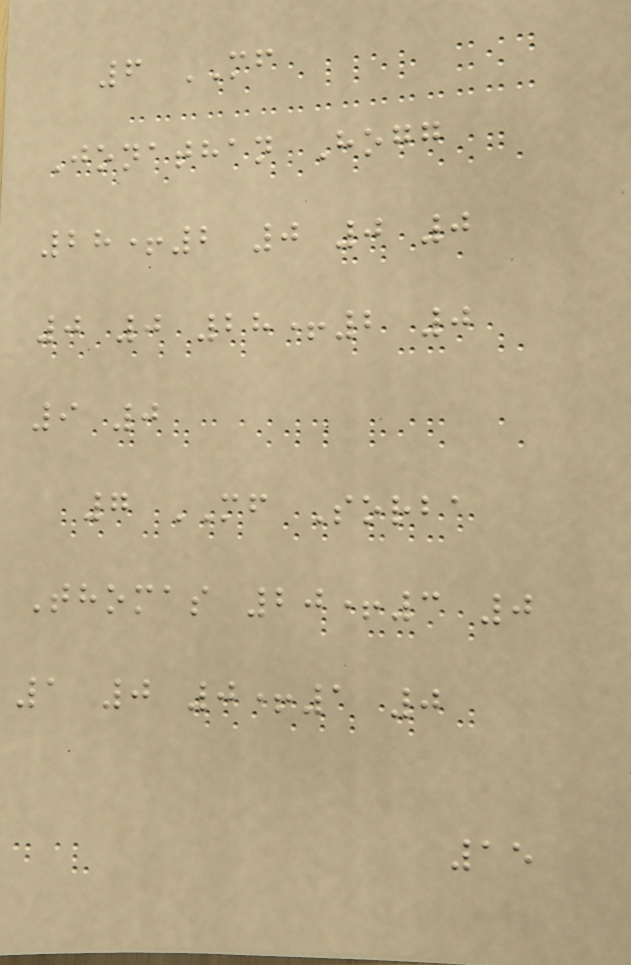6 MF
Jonathan Hogg
28+2 0 0 0
0 0 28+2 0
9 0
7 MF Sorba
Thomas 20+3 0
1 0 0+1 0
15
